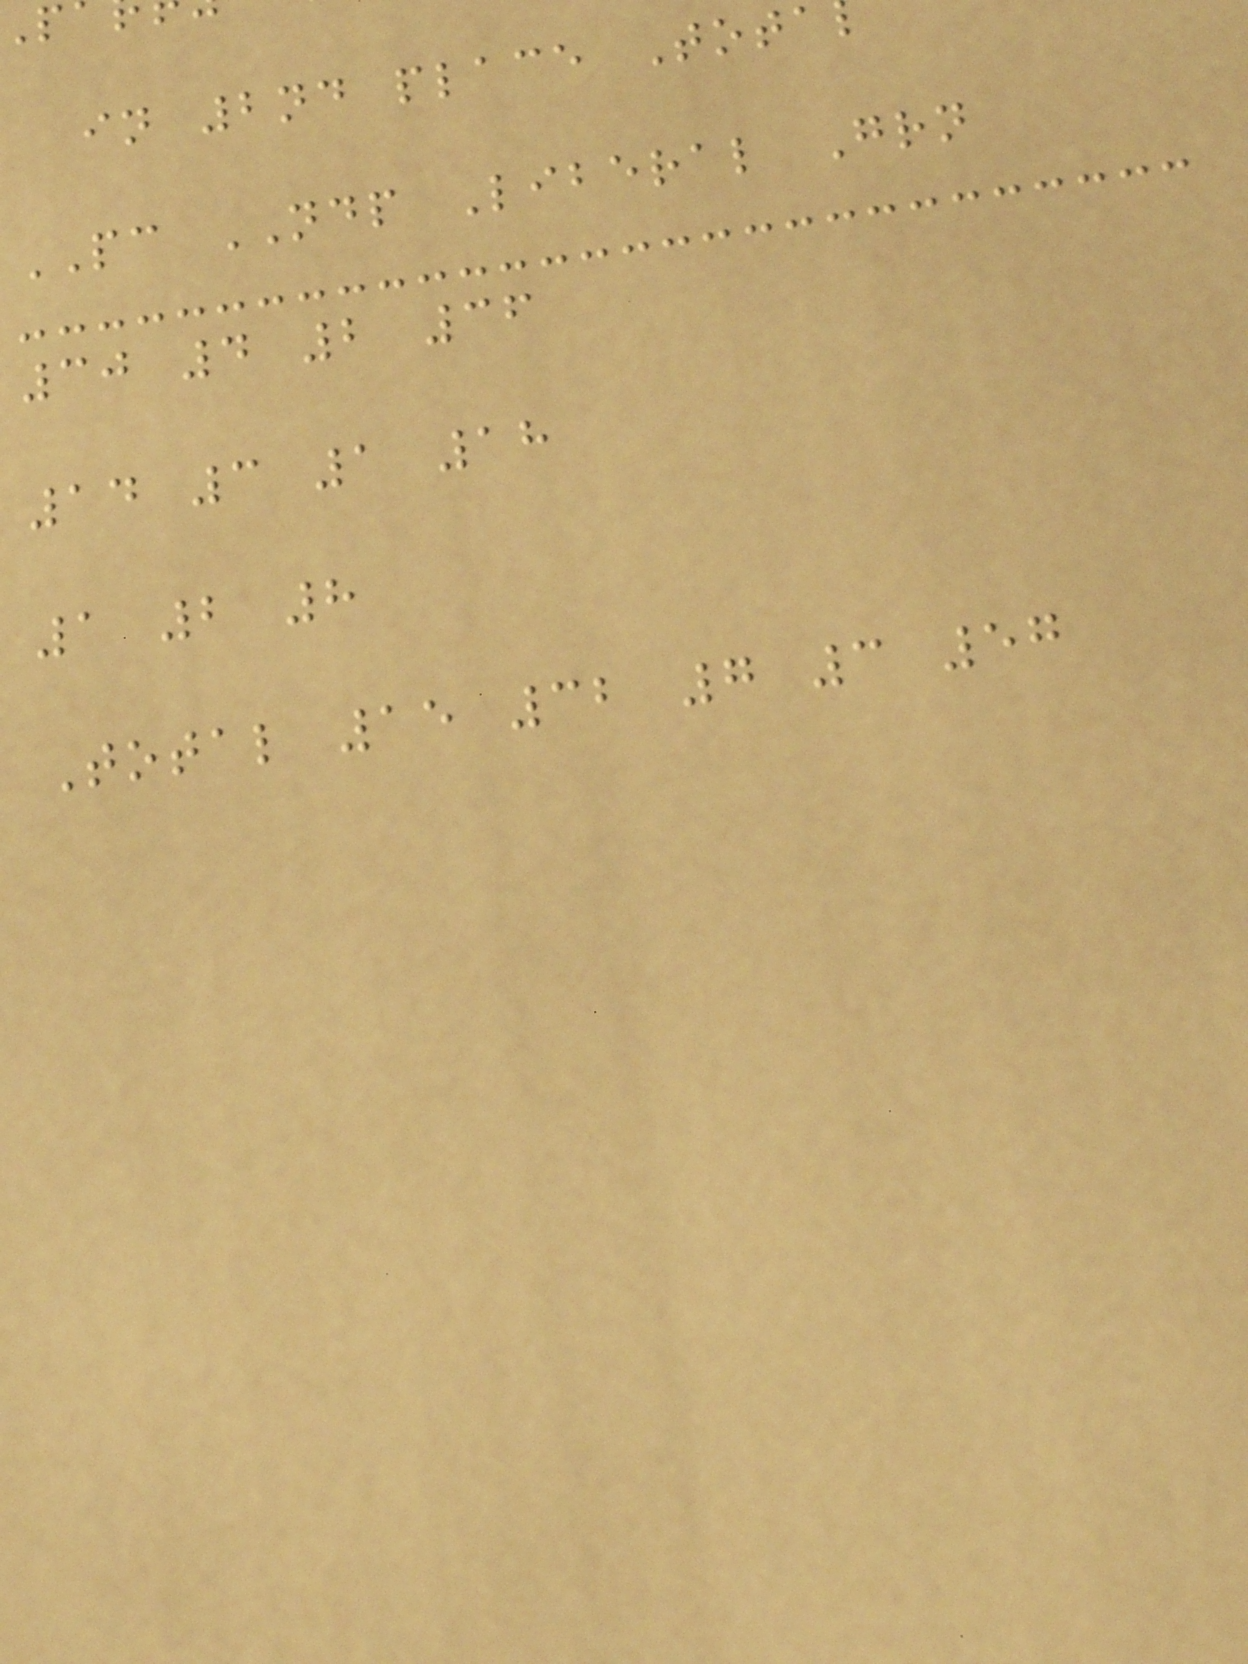in 2nd place Tota
PC NDP Liberal Grn
30 4 2 36
14 3 1 18
1 2 8
Total 15 32 7 3 57
